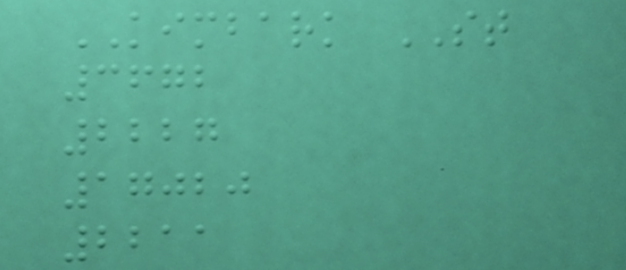KIMBARK ST
3672
2227
17020
2211
